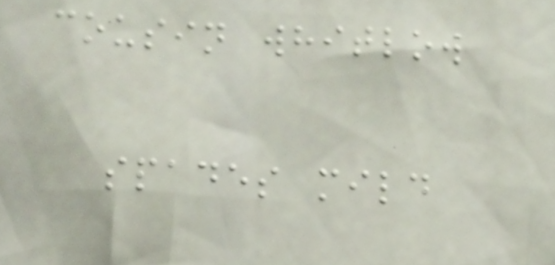cousin whitlow
spades mild
